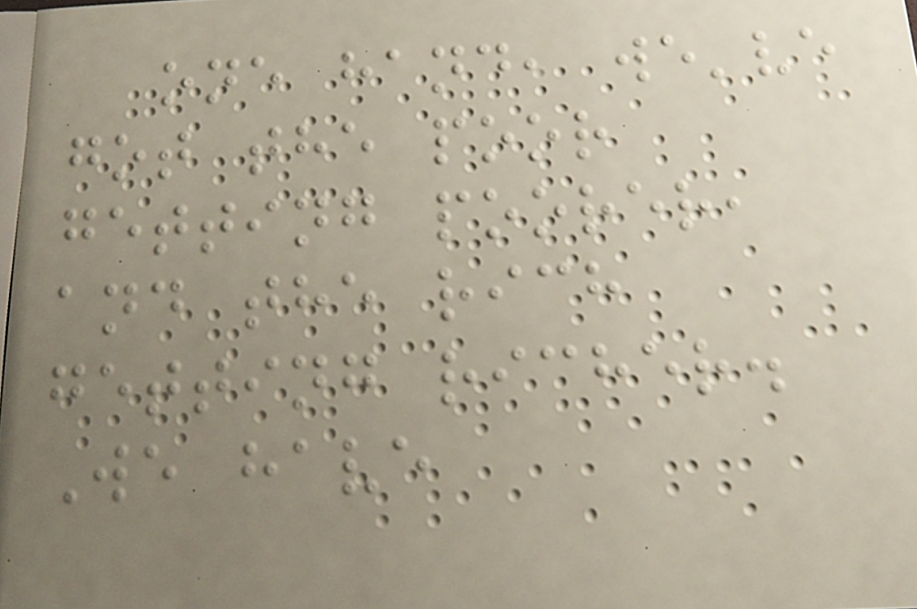one hand, we've
got the poor
getting poorer,
and the rich
getting richer.
We have
